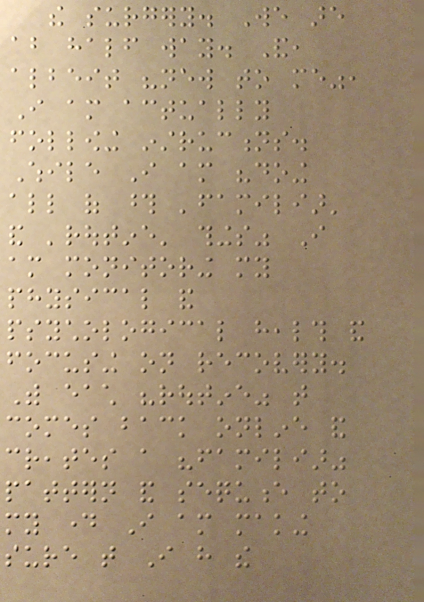the surgery. We are
about half way. And,
albeit "new to me",
I am actually
following instructions.
While I am "doing
all of those 'familiar'
and 'routine' things" I
am monitoring my
physical and
psychological health and
focusing on recovery.
With each "routine" that
comes back online and
creates a "familiar"
pattern and sequence to
my day I am making
sure that I have the
